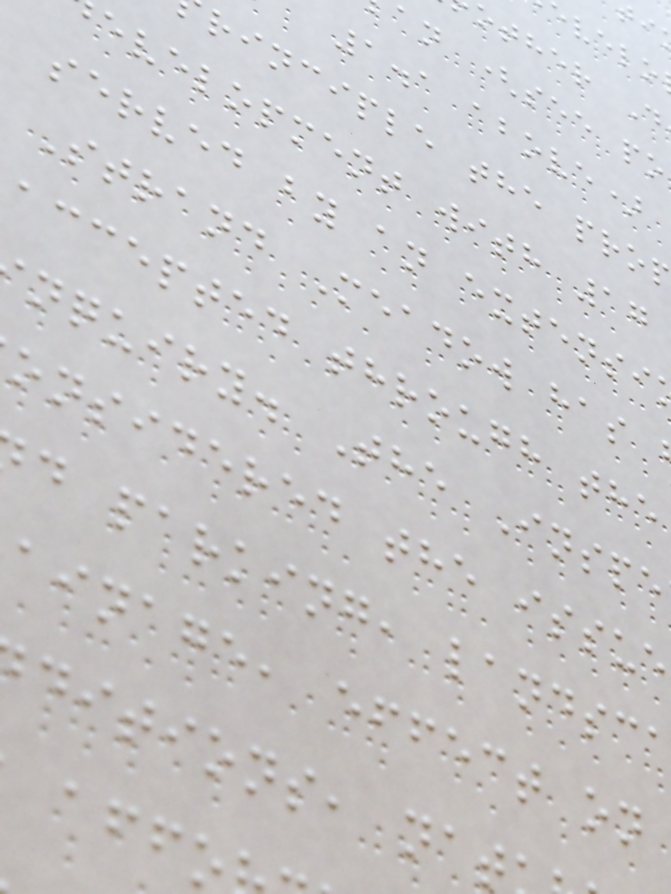other D
an (see po
1.1 above)
rinciple the pro
evelopment with 17
served by an extensi
Strand Meadow has
accepted through the
nquiry. The Inspe
onsidered the issue
d parking, landsc
ainage, effect on
ditions, nat
